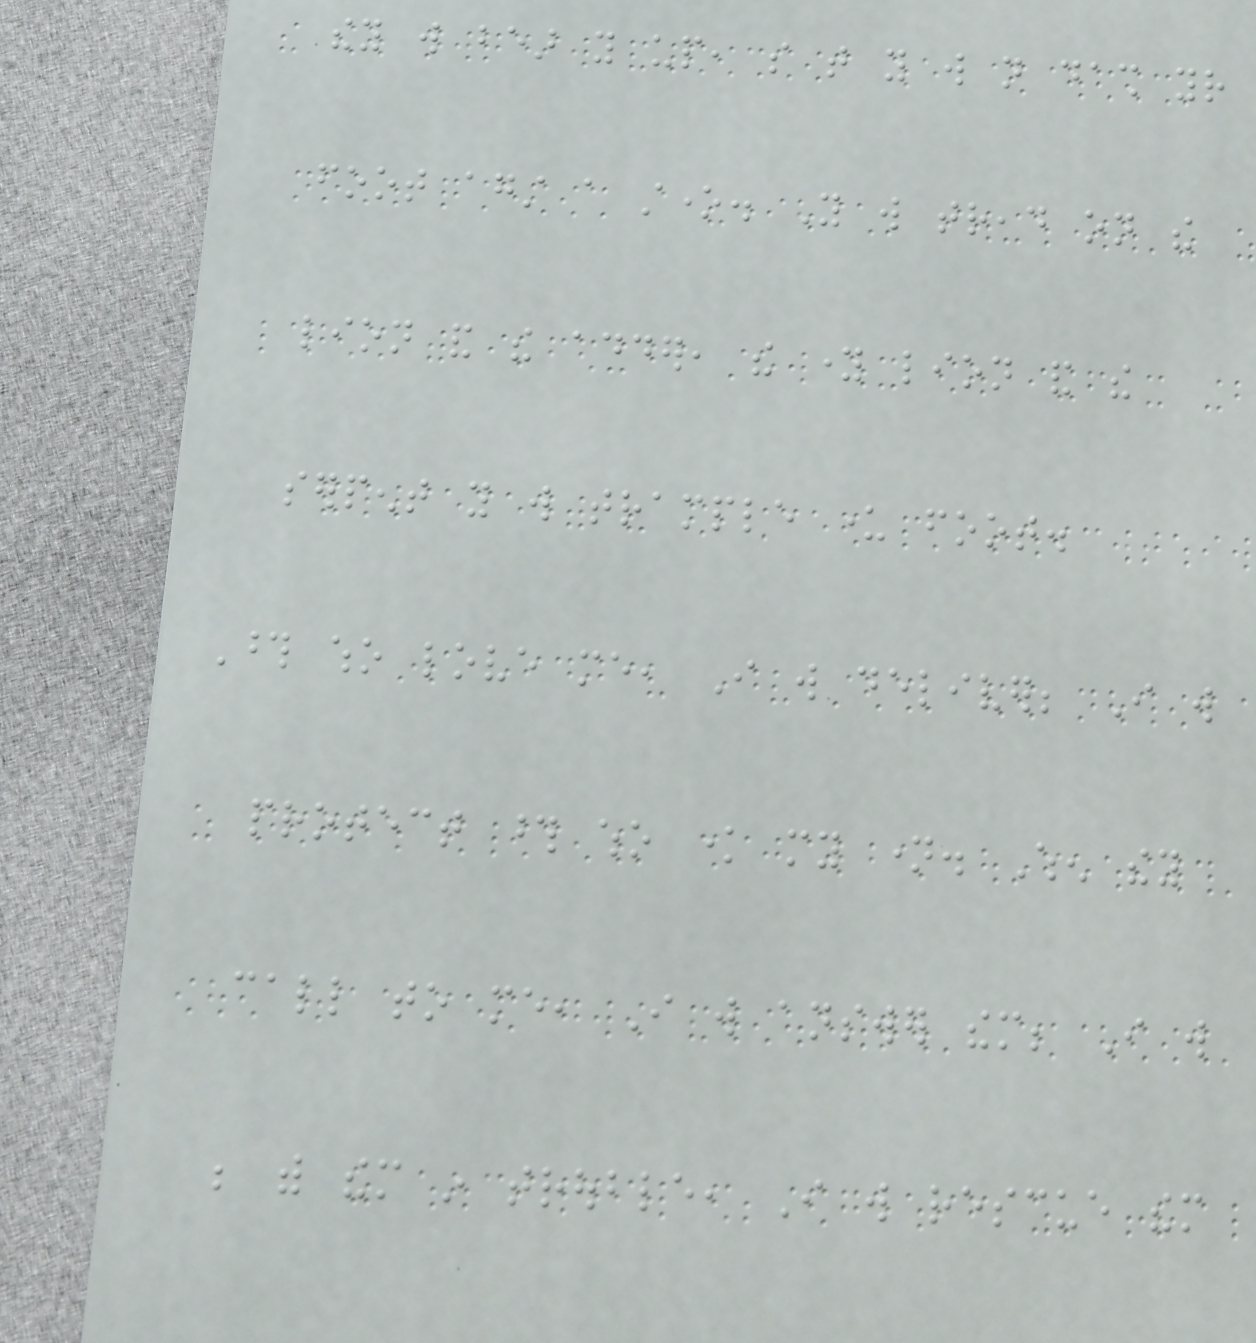they will bear you up, so that you will not dash your
foot against a stone. You will tread on the
lion and the adder, the young lion and the
serpent you will trample under foot.
Those who love me, I will deliver; I will
protect those who know my name. When they
call to me, I will answer them; I will
be with them in trouble, I will rescue them
